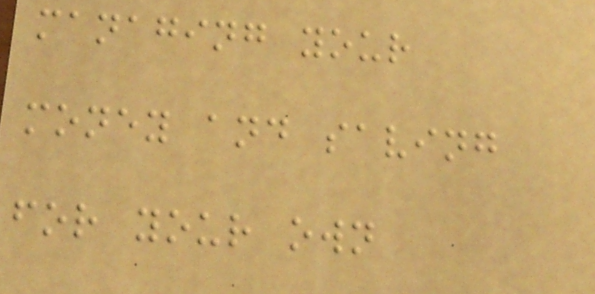managing your
money and saving
for your own
